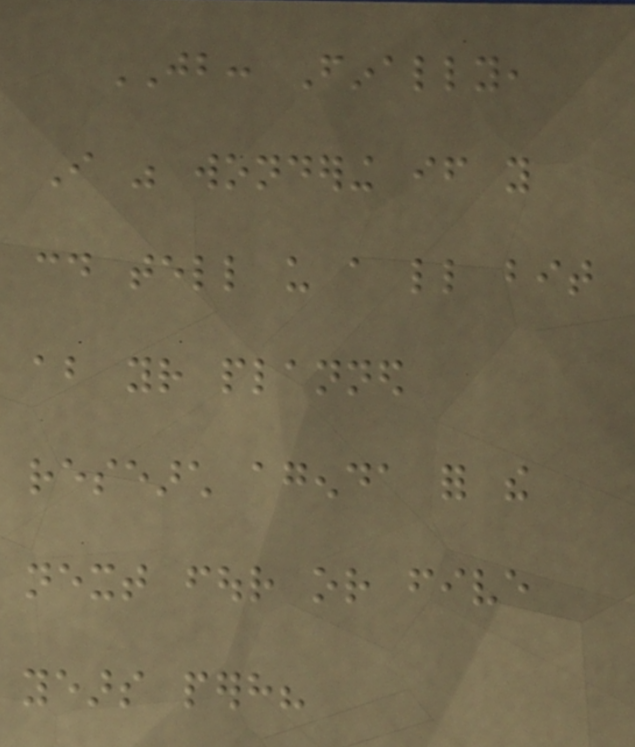JB: Finally,
I was wondering if you
could tell us a little bit
about your planned
research agenda for the
next four or five
years perhaps?
